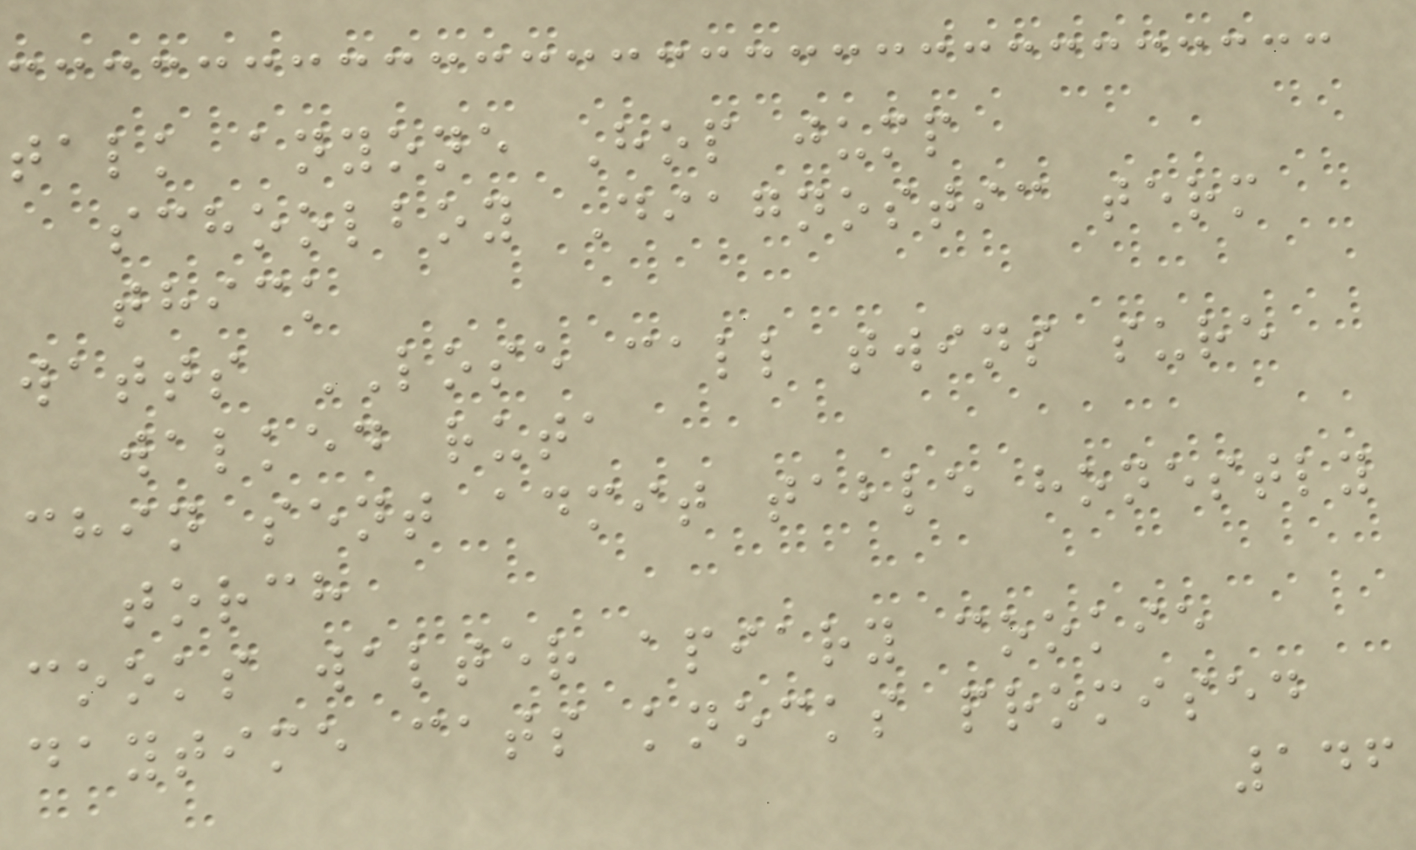talk anyone Hop jump
schoolboy Diagnostic term
thick
watts LOSE call twins sure
walked ruta
chin sent admit table honestly
torch
cooks walter apiary cookie
daytime cats knocks promised
146
